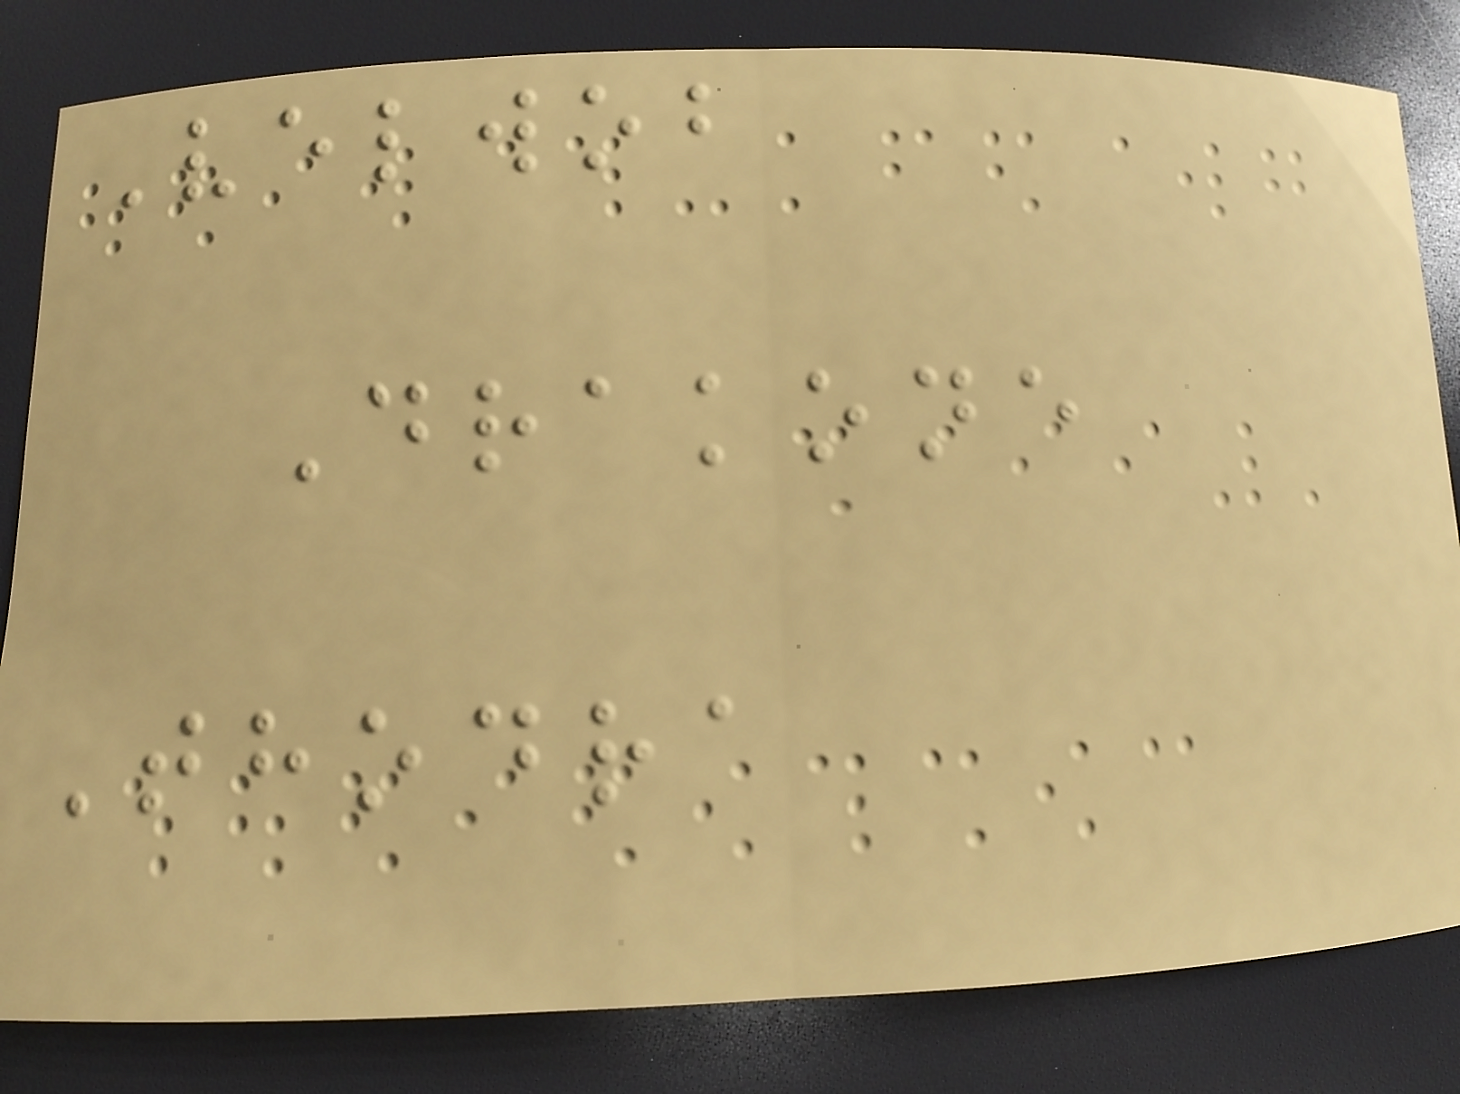Velwob
Drakone
Thodra
